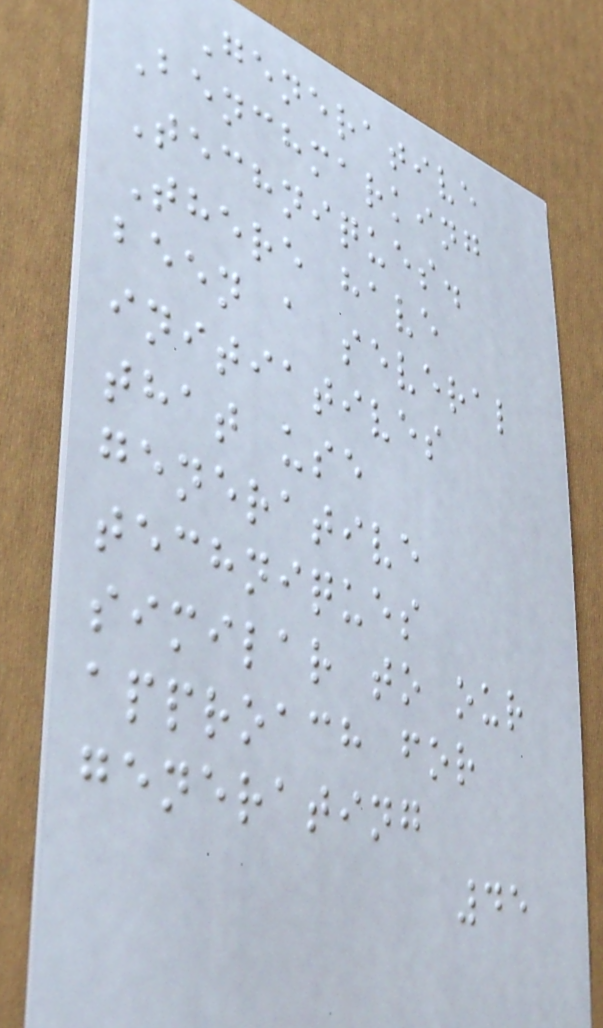Generative
Benchmarking
Techniques.
There have
been a several
initiatives
that use
generative
techniques
similar to our
approach for
generating
45
